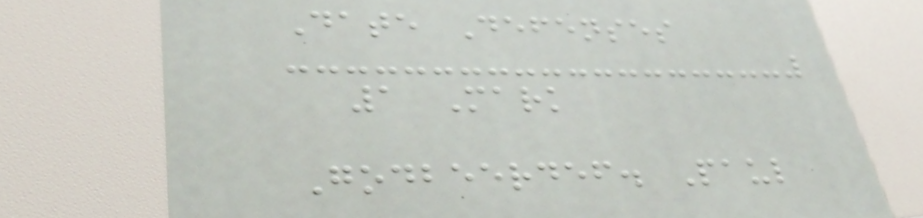Date Defenses
1 Mark
Godbeerdef. Paul
